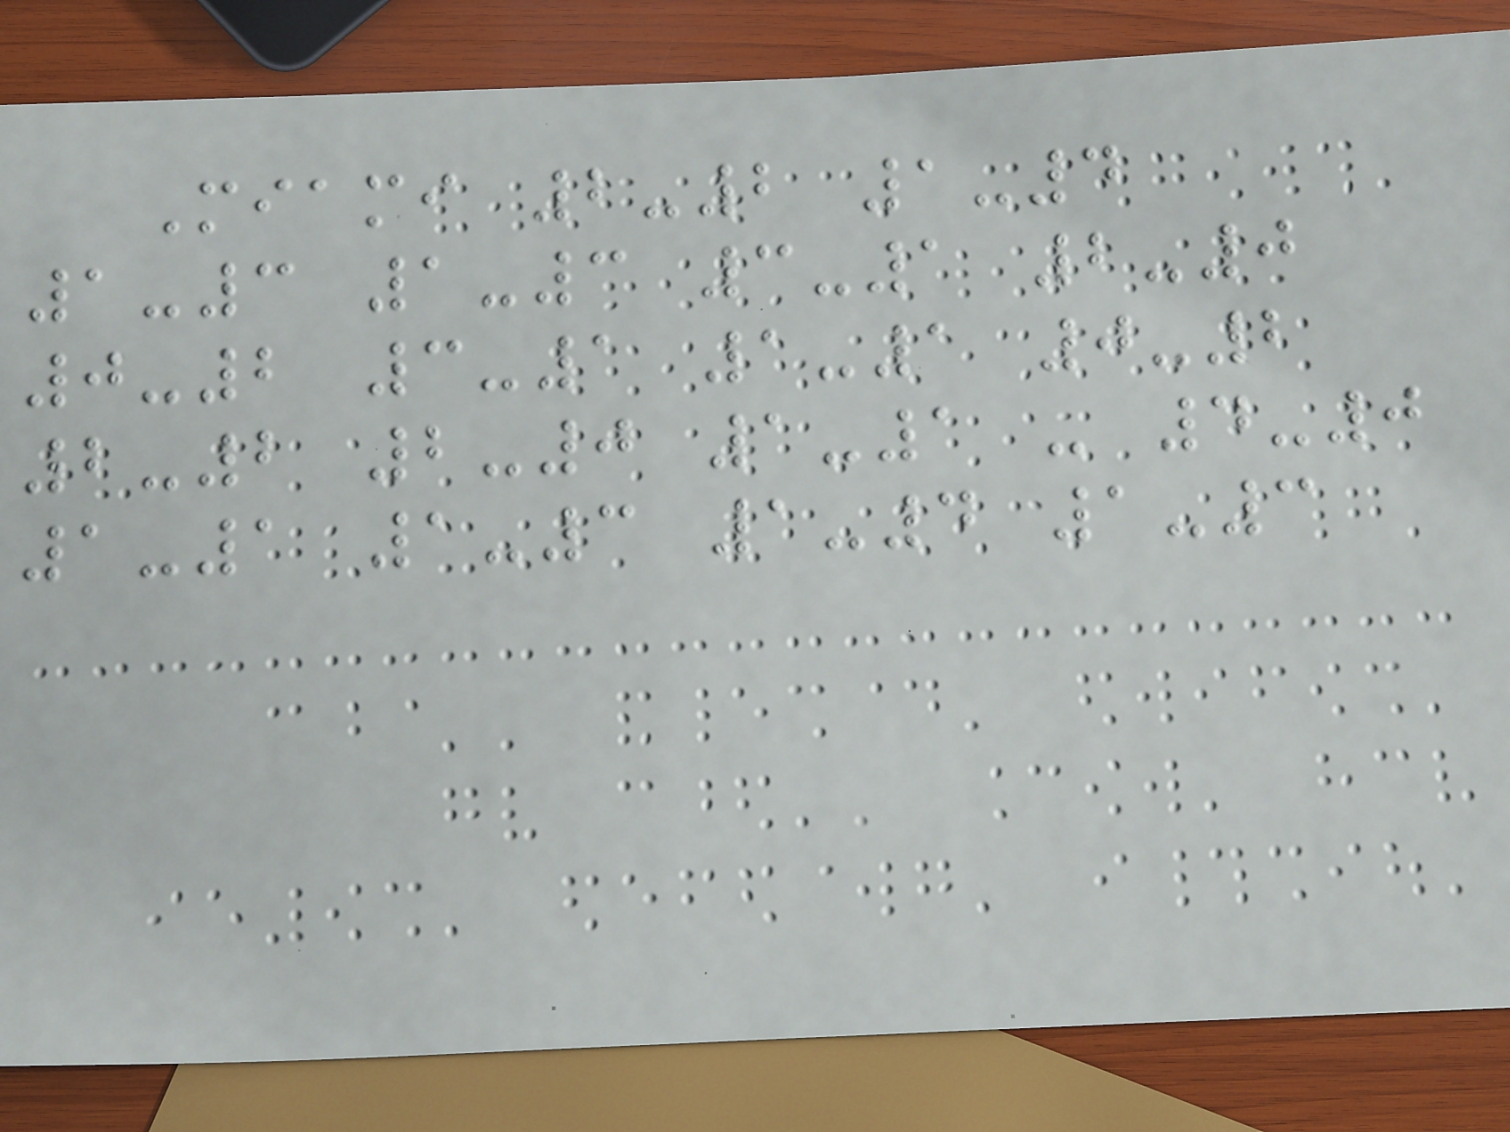Miami 2-2 1-4
1-3 1-3 3-1 2-0
0-2 3-1 1-1 0-2
2-2 2-0 1-1 - 4-0
1-1 1-3 1-4 1-3
